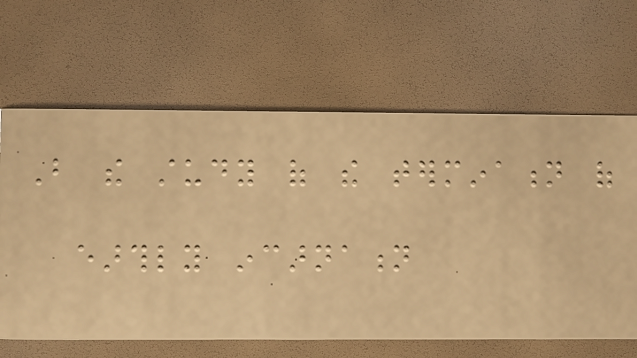But the study of the termination of
earthly incarnation
